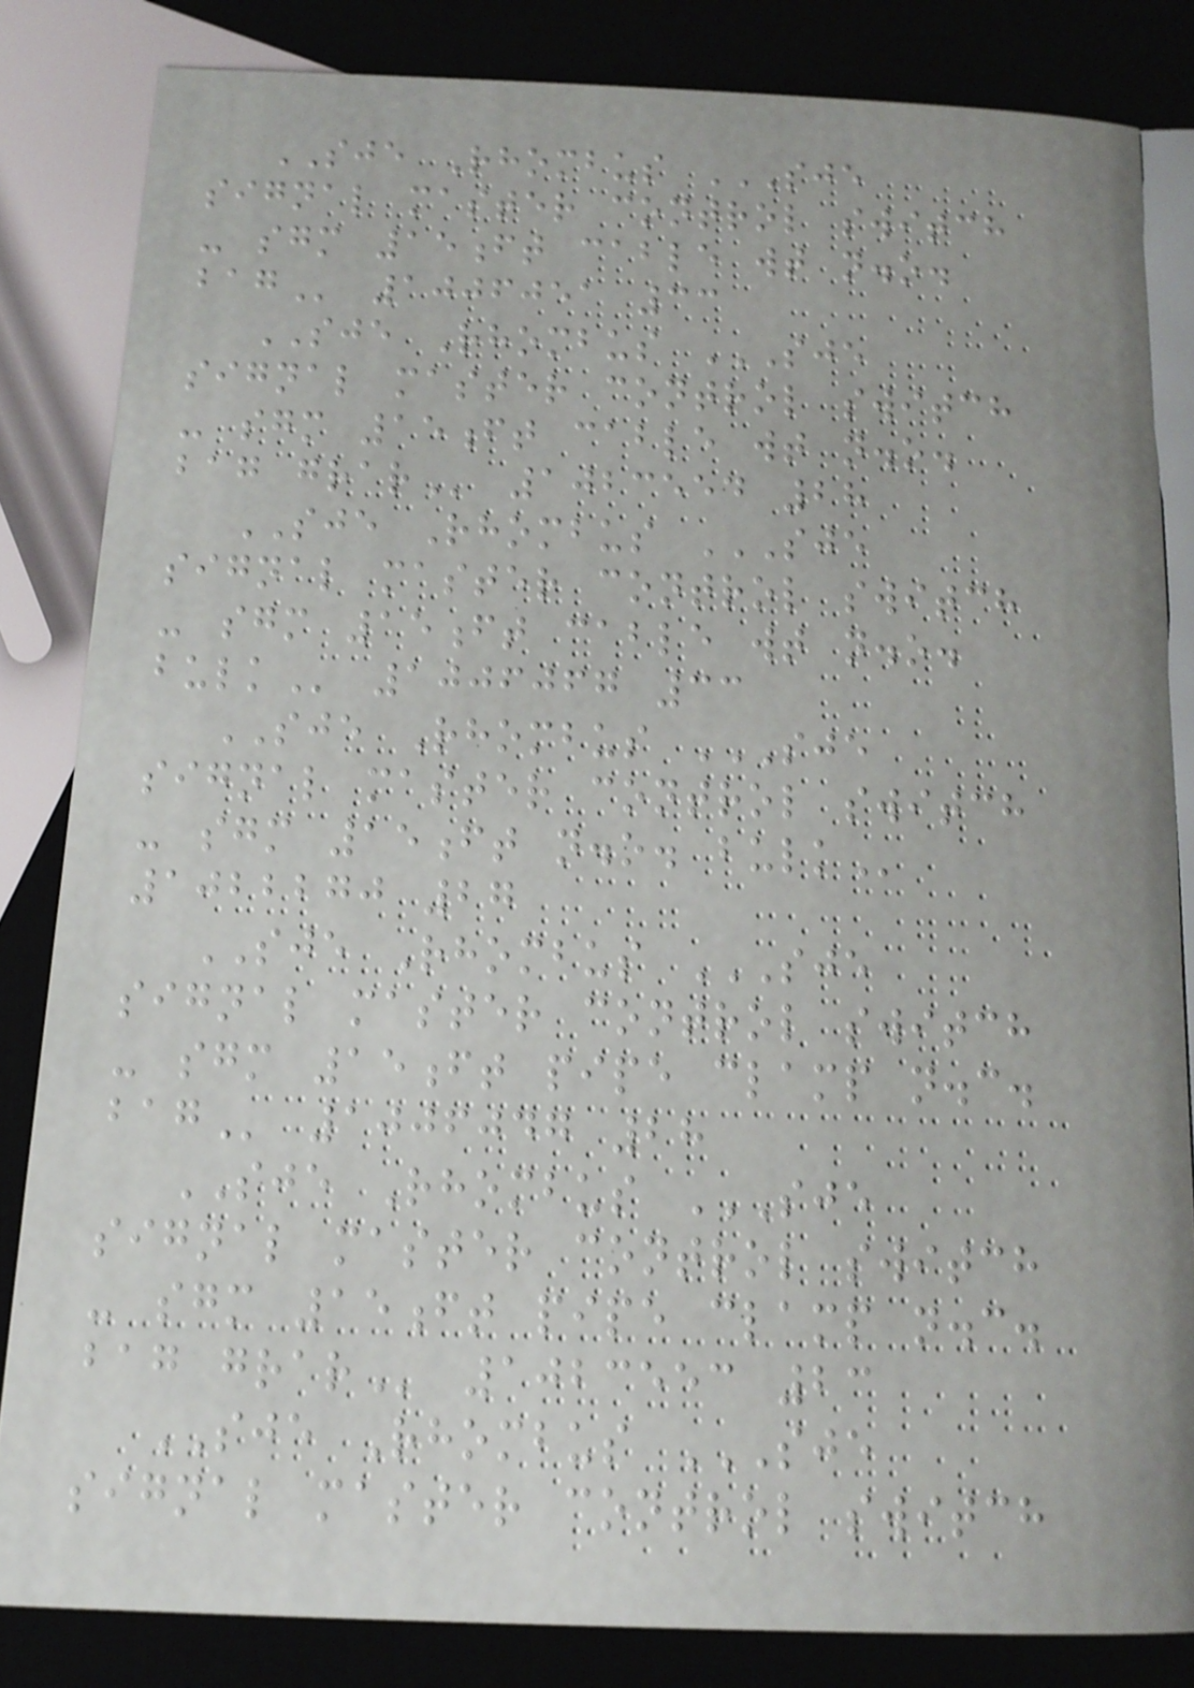SJE Rhombus SJE
SIGNAL MASTER CONTROL SWITCH
- SGM 15FT CABLE WT N.O.
BAG 1006051 33
SJE Rhombus SJE
SIGNAL MASTER CONTROL SWITCH
- SGM 15FT CABLE WT N.O.
BAG GRAR 1023554 28
SJE Rhombus SJE
SIGNAL MASTER CONTROL SWITCH
- SGM 15FT CABLE WT N.O.
BULK 1006067 33
SJE Rhombus SJE
SIGNAL MASTER CONTROL SWITCH
- SGM 15FT N.O. BULK
1022270 27
SJE Rhombus SJE
SIGNAL MASTER CONTROL SWITCH
- SGM 15FT PIPE CLAMP N.C.
BAG 1006047 28
SJE Rhombus SJE
SIGNAL MASTER CONTROL SWITCH
- SGM 15FT PIPE CLAMP N.C.
BAG GRAR 1023553 23
SJE Rhombus SJE
SIGNAL MASTER CONTROL SWITCH
